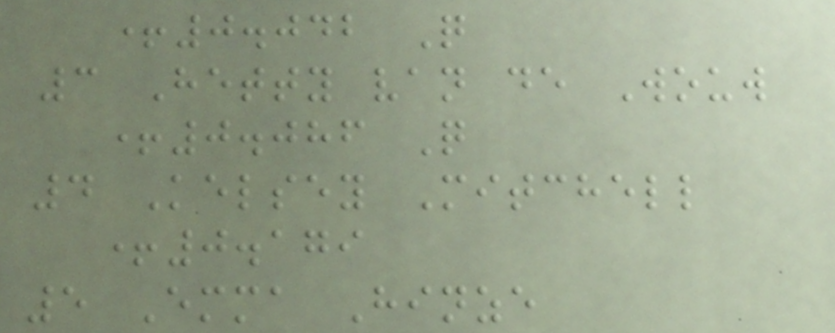+0.042 Q
3 Hetty van de Wouw
+0.086 Q
4 Kelsey Mitchell
+0.179
5 Emma Hinze
